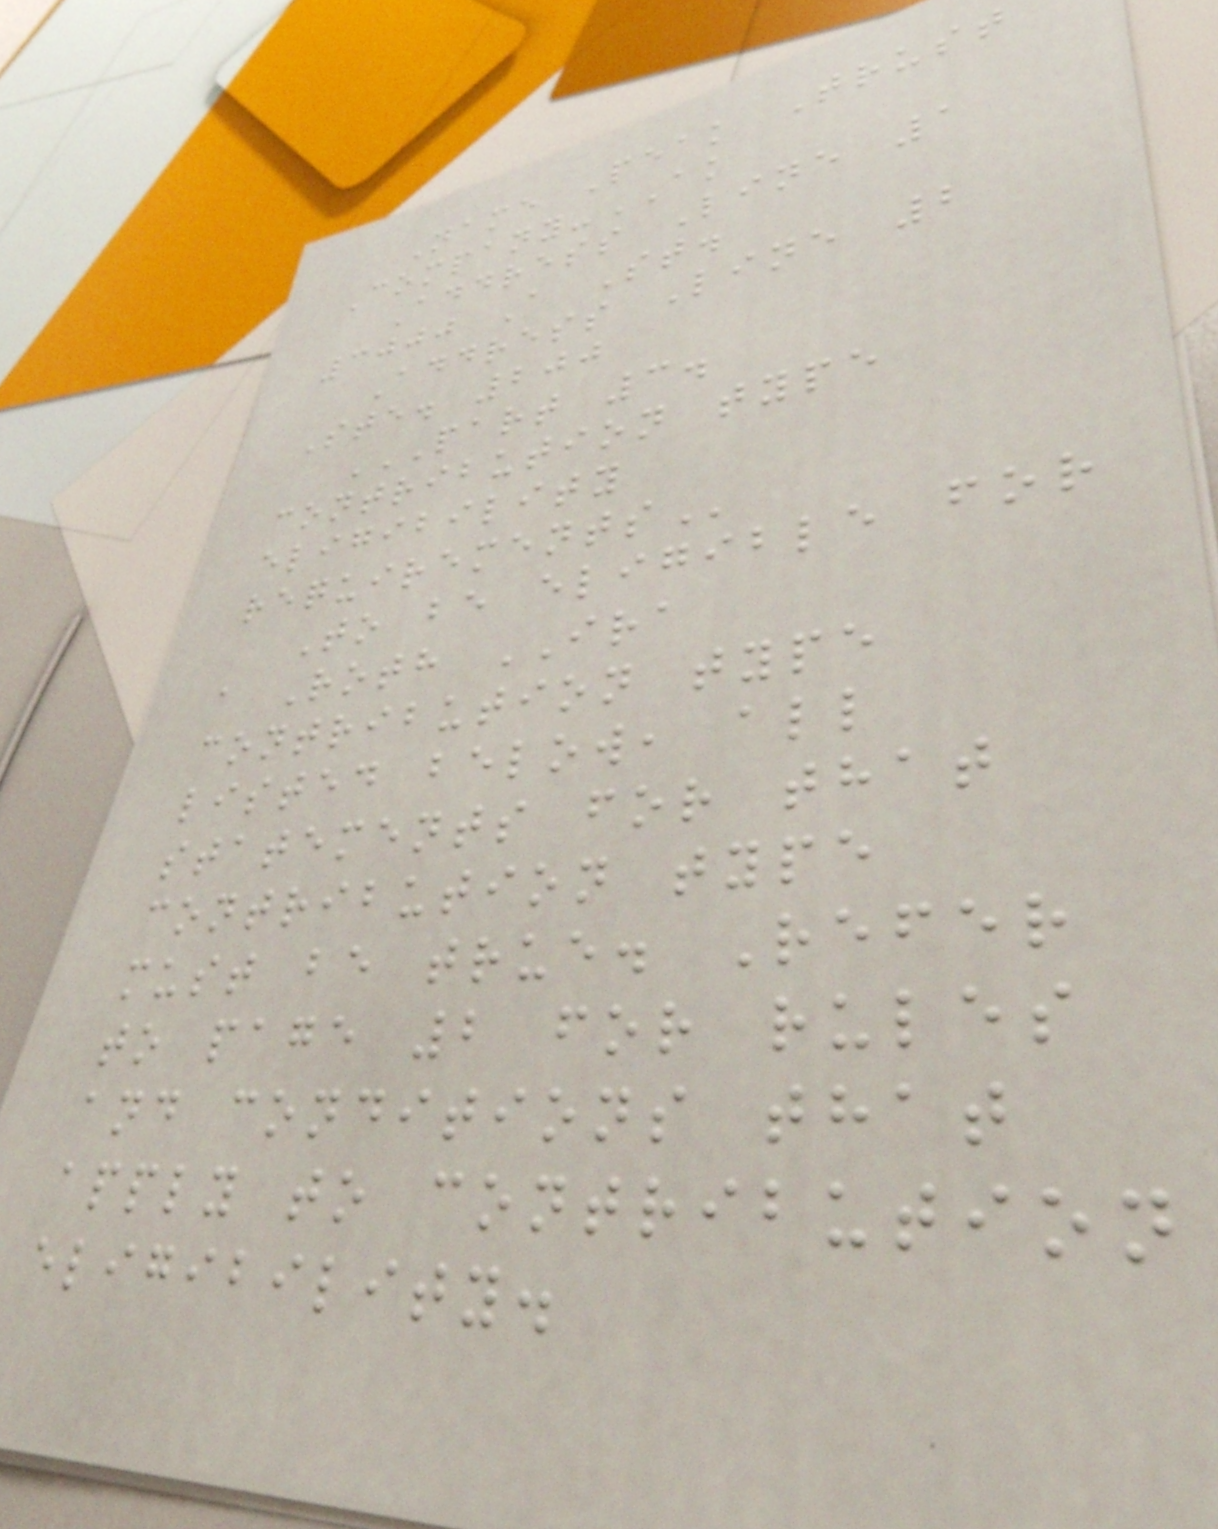Name Peak Trust
Company-AK
Address Line 1
3000 A St.
Address Line 2
Ste. 200
PART 3.
CONTRIBUTION TYPE
ELIGIBILITY
REQUIREMENTS
To be eligible for
a Roth IRA
contribution type
listed below, all
statements for that
contribution type
must be true. Refer
to page 2 for rules
and conditions that
apply to contribution
eligibility.
